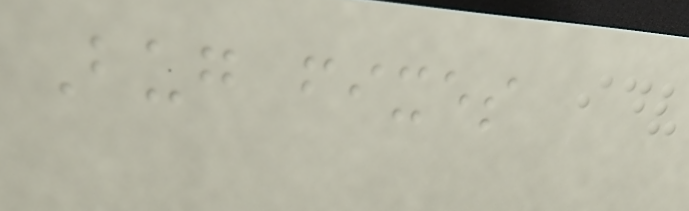Bug fixes
